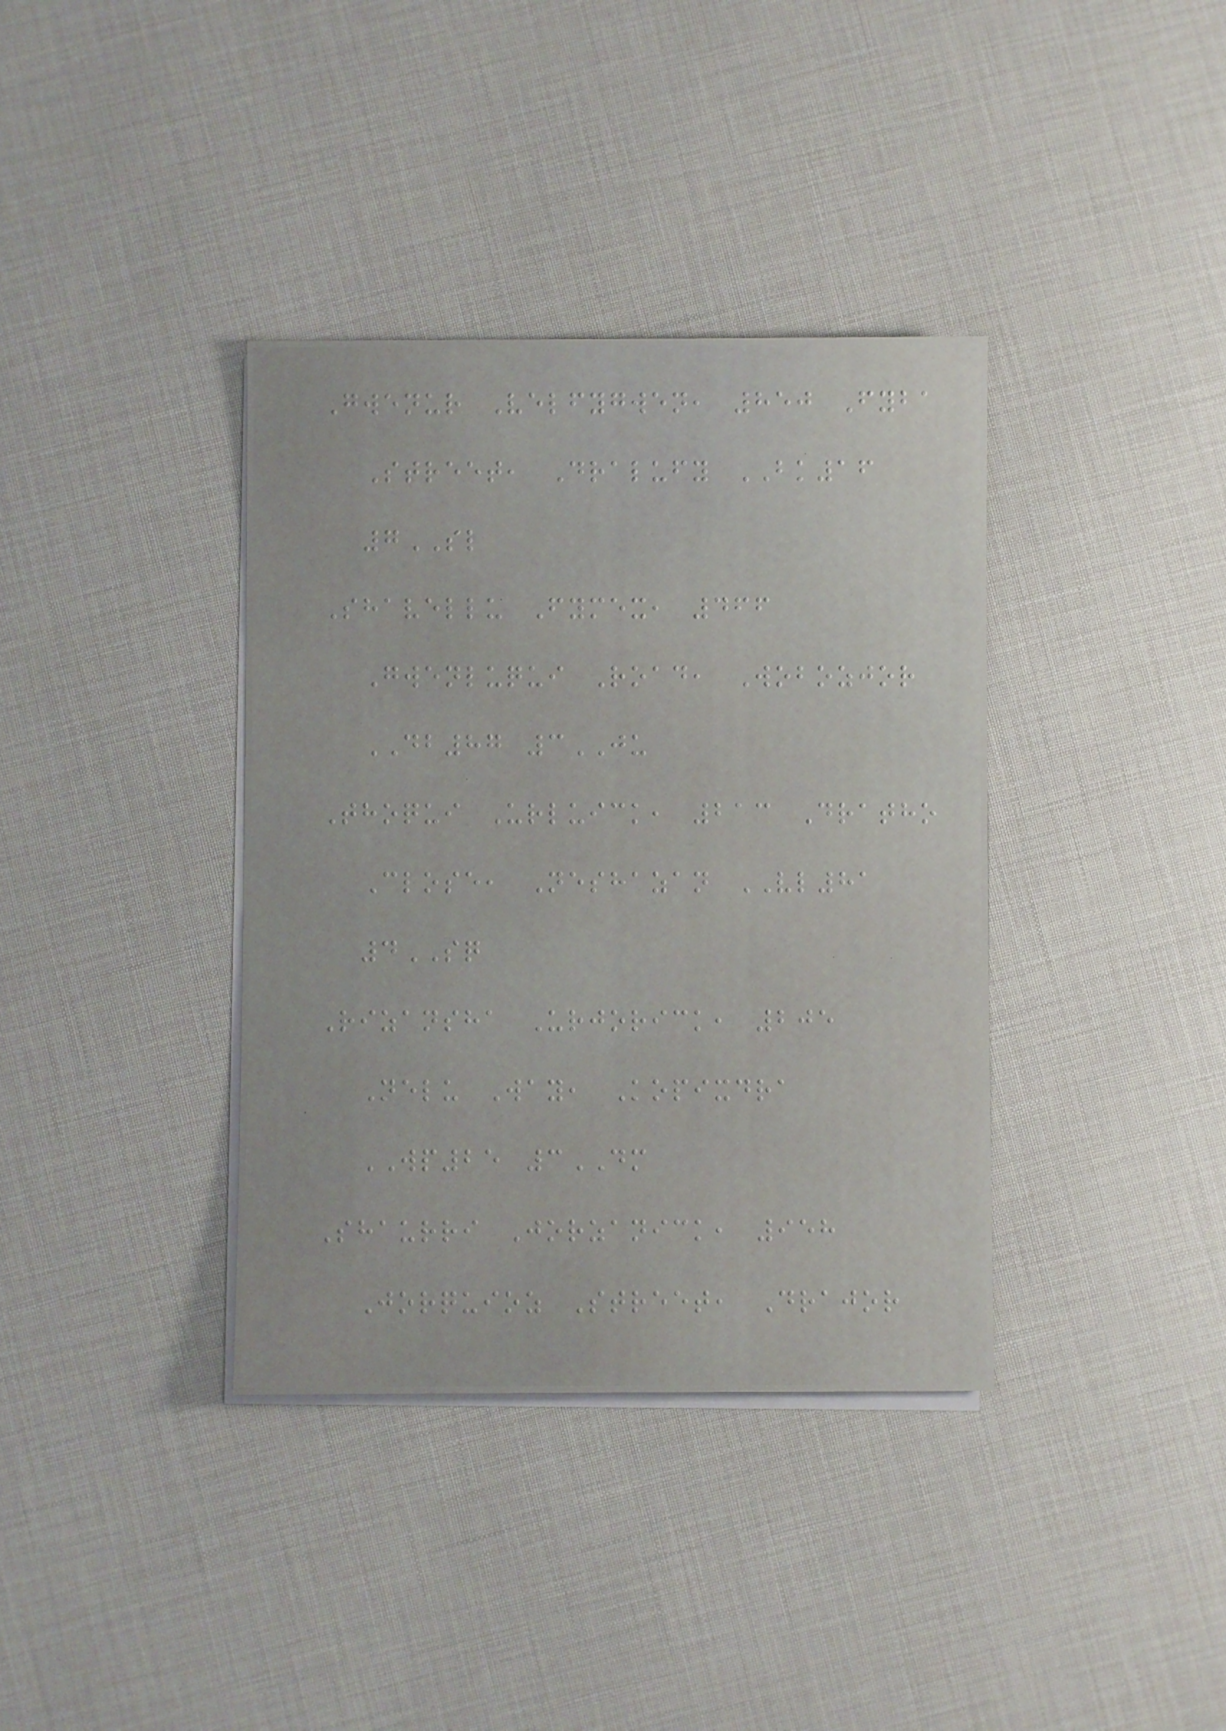Gwenur Velfygwen, 850 Fyba
Street, Dralufy BK16
7SL
Shavellu Fymex, 466
Gwenluqui Road, Wobozjor
DB87 3JU
Thoqui Urluick, 213 Dratho
Close, Neshazan VL81
4SQ
Rizansha Urjorick, 205
Nelu Way, Kopixdra
WP25 3DM
Shaurri Jorzanick, 958
Jorquioz Street, Drajor
